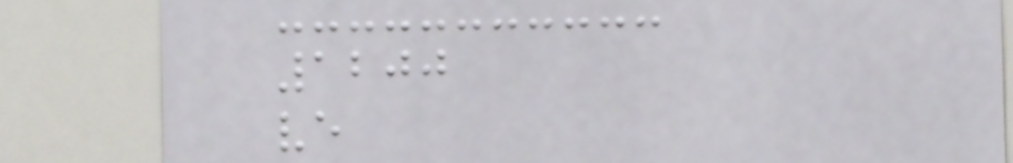1200
ve
